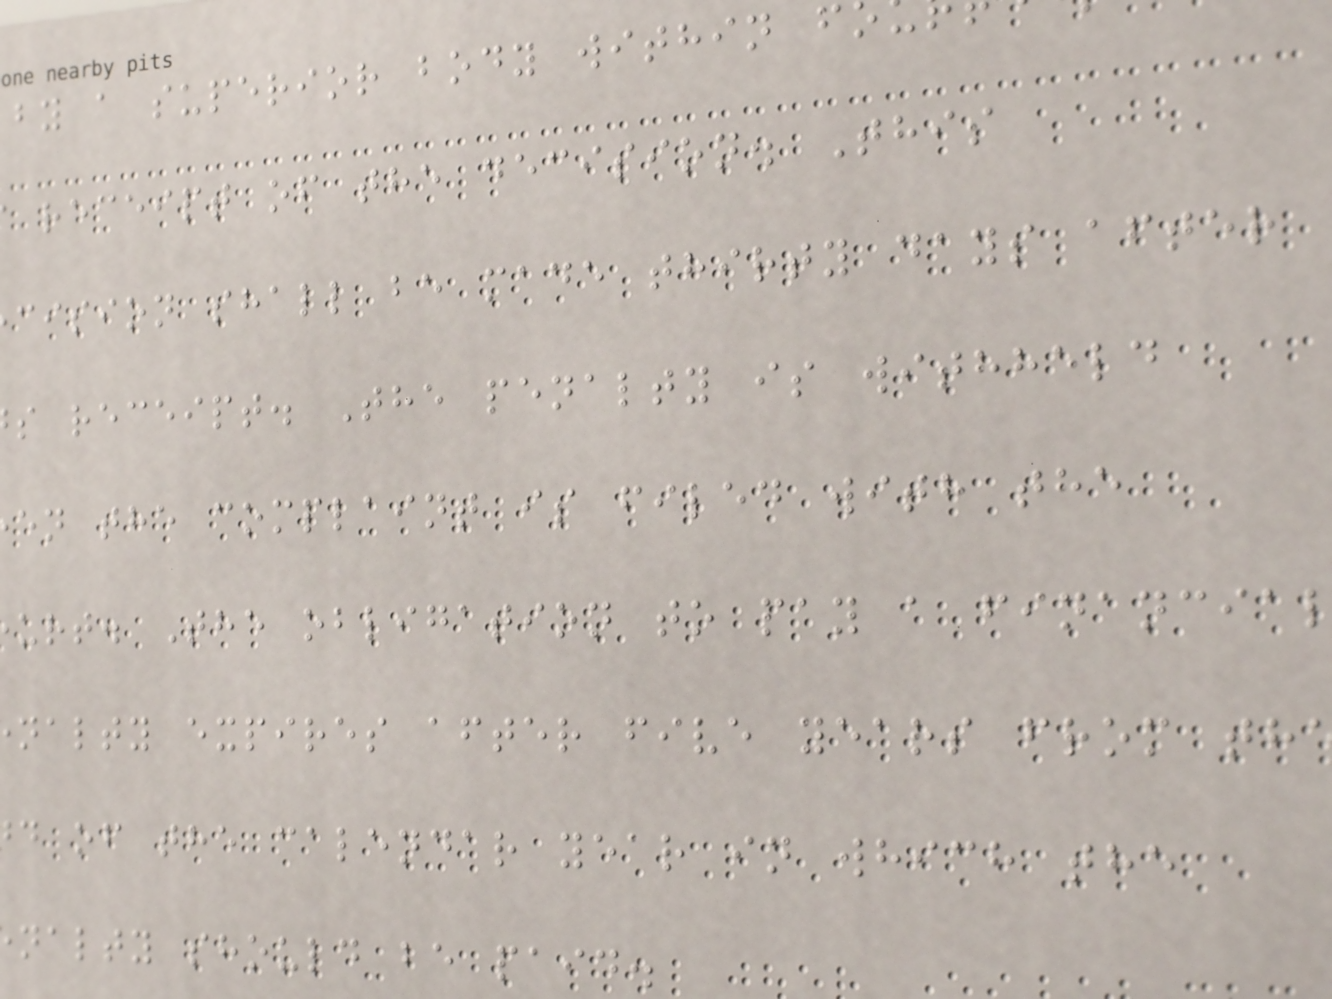by a superior body within f
receipt of the decision. This
cision shall be made thirty days after
s receipt. The penalty is withheld
en the complaint is filed with the
urt. The obligation to pay a financia
nalty expires after five years from th
d of the calendar year in which the
nalty should be paid.
